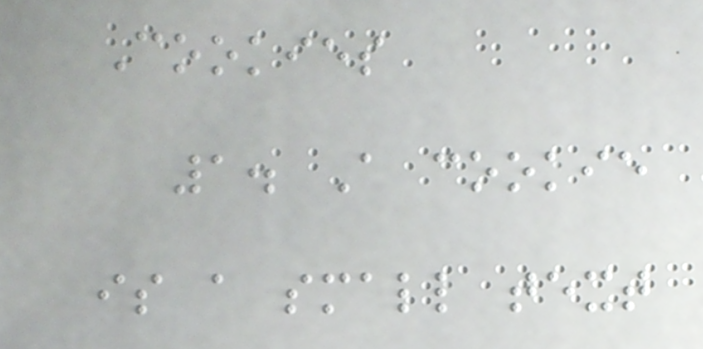Cookies
1. A cookie
is a small text
